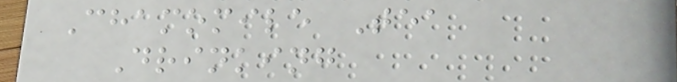Chamomile Tea
Drinking
